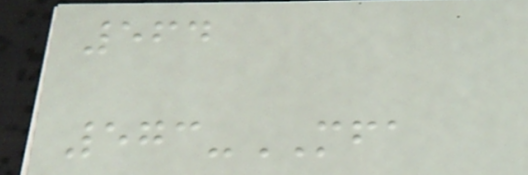564
573-MFA
